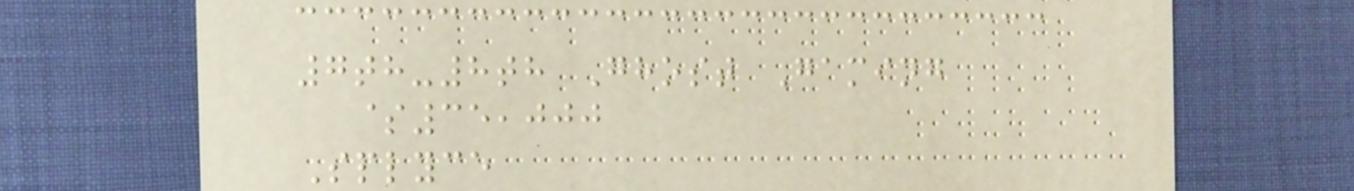7th-8th Ghost Gaming
$35,000
Splyce
